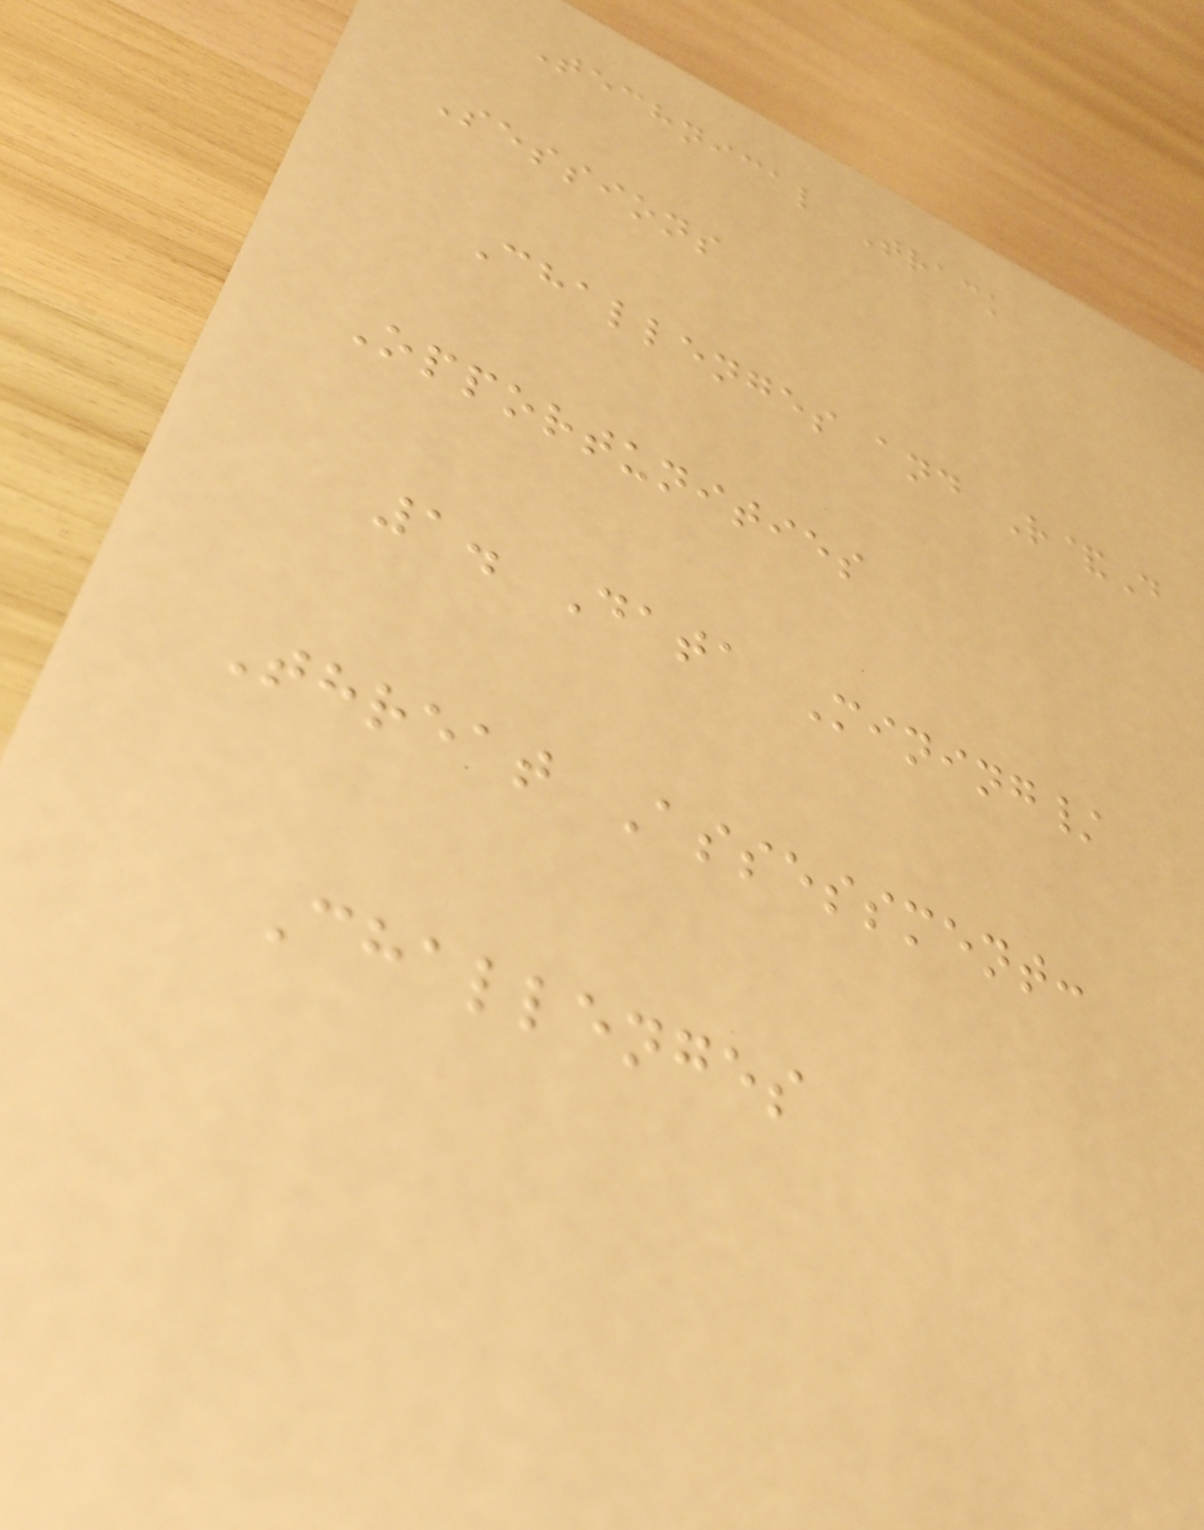Technical Track
Sessions
Challenges and R&D
Opportunities
1. Data Mining/
Threat Assessment:
Challenges
